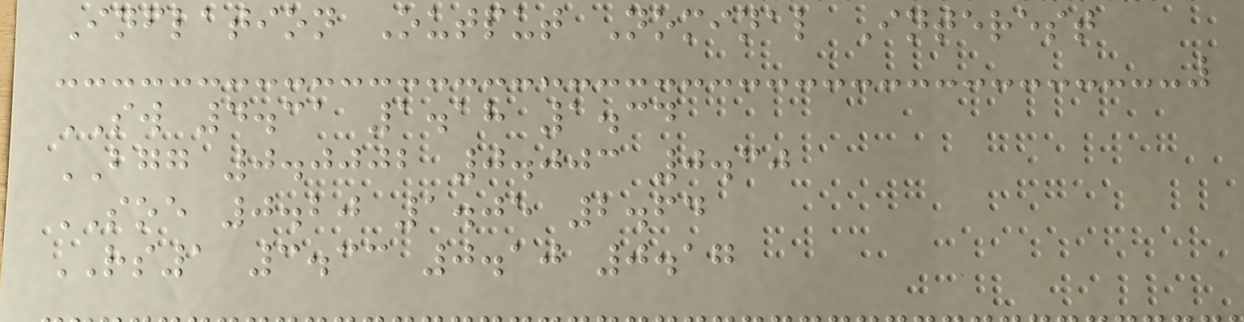Inflation Output Nominal Interest
SW 4.31 1.18 1.34
BGG 0.0002 0.003 0.30
SOE 0.20 1.05 2.64
RS1 3.33 0.10 0.17
